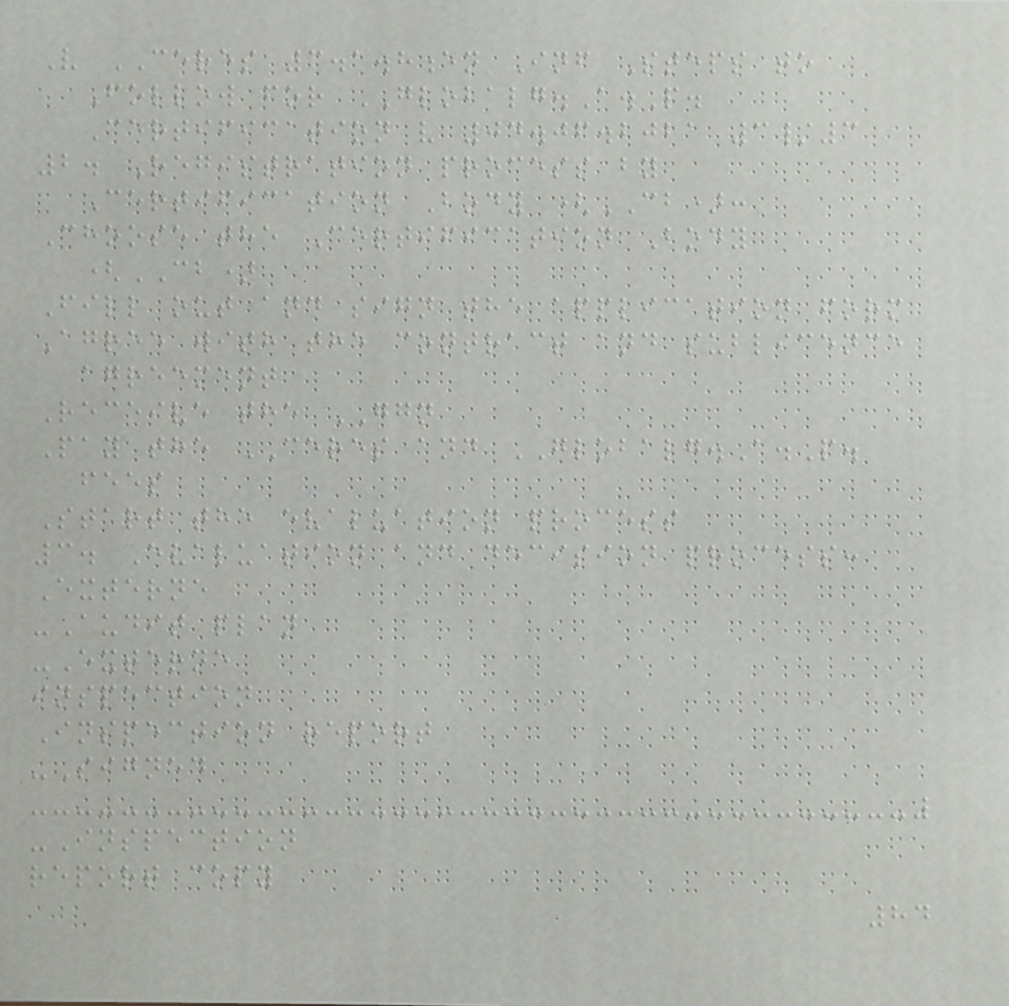V CERES 3.1.8en Inf Steps to
Follow for GLOBALG.A.P.
Certification v 04.06.2021 3/3
2. Registration process by
Certification Body (CB):
Choose the Certification Body
(CB)
Fill out and sign the application form
Agree with the contract and sublicence
agreement
Receive the GGN
Pay the CERES and GLOBALG.A.P.
fees
Start the evaluation process
3. Evaluation and decision process:
Externe
-Audit plan
-Externe
inspection
Inspection report
-Signed
-Inspection
report copy
84
